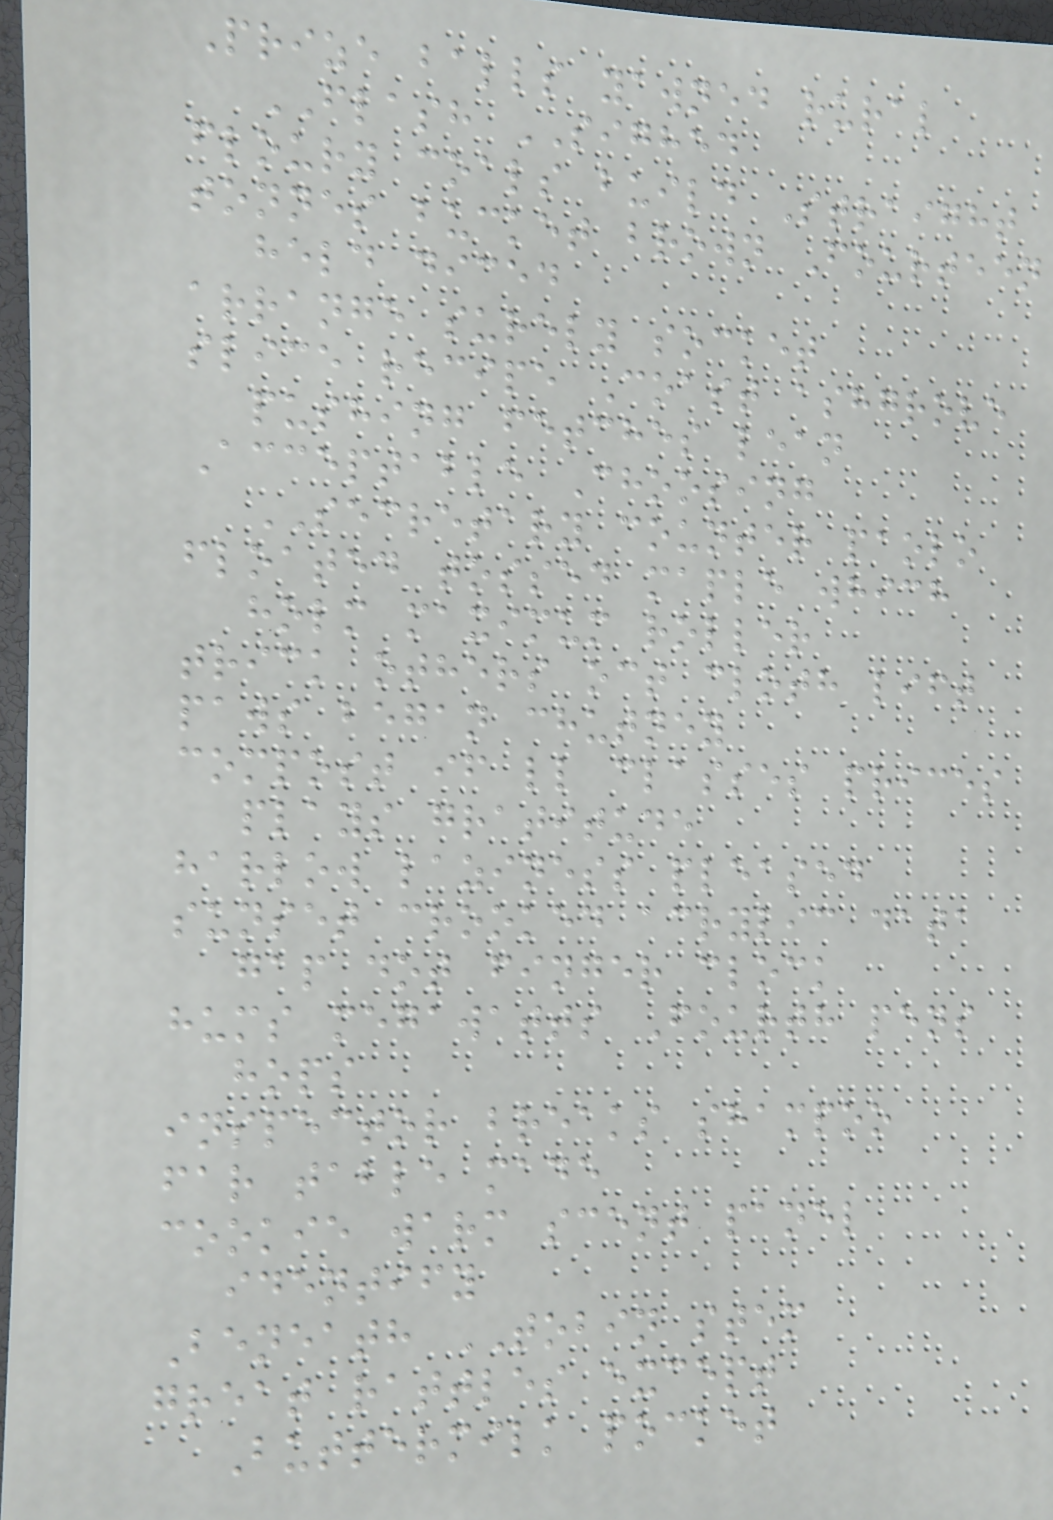Prize balls yawned rural
FLASH SIGHED
floury coals build Straight
tonnes bucket brown Fourteen
held diced
arrange surely socket
slice recipe Coast ashgrove
pushing fetches lean
Acceptable Choosing
SECRETARY counter paolo
floated tossed maple which
holm maximum roller
trick others oct cloth lift
paws began chutney
compost if ll classes prices
plays gratitude
harlow laziness pleased
sunset crooked acrylic data
gap dot finger clock
hums megawatts Fourth pens
hops
inspector breaks shampoo
far table made
cookie warm scent panel
identify
Beneath TOBIN stem
great rattles except
Buttermilk pocket
